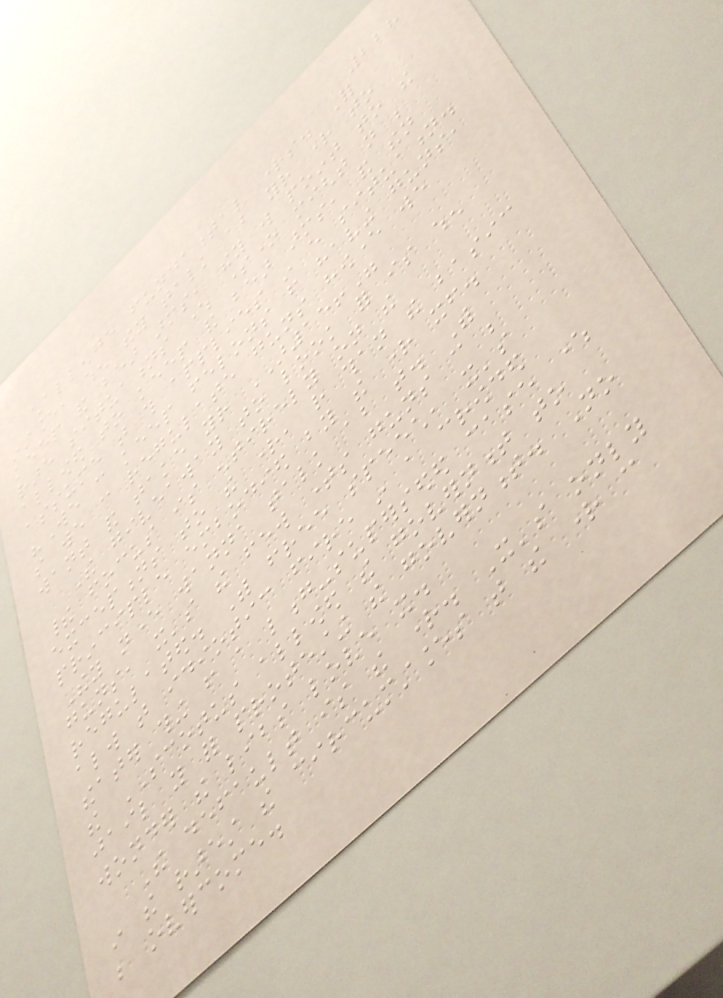228
challenge fundamental rights. For
instance, when they talk about your right to
keep and bear arms, they will point to the
rare situations where someone might not be
allowed to keep and bear arms, and then
assume that this applies in every situation.
"We can keep felons from having guns,
so we can regulate guns however we
want and take your AR15!"
The giveaway to look for is when
their focus is entirely on the
exceptions to the right, rather than the basic
principle embodied by the right itself.
They never wanna talk about that. With
guns, it's the few times guns can be
regulated. With free speech, it's
always that idiotic fire in a crowded
theater thing from a long-superseded case where
the SCOTUS allowed the government to
jail you for protesting the government. No
wonder the libs love it.
The default is the right. It's only
in the rarest the circumstances that the right can
be overcome.
